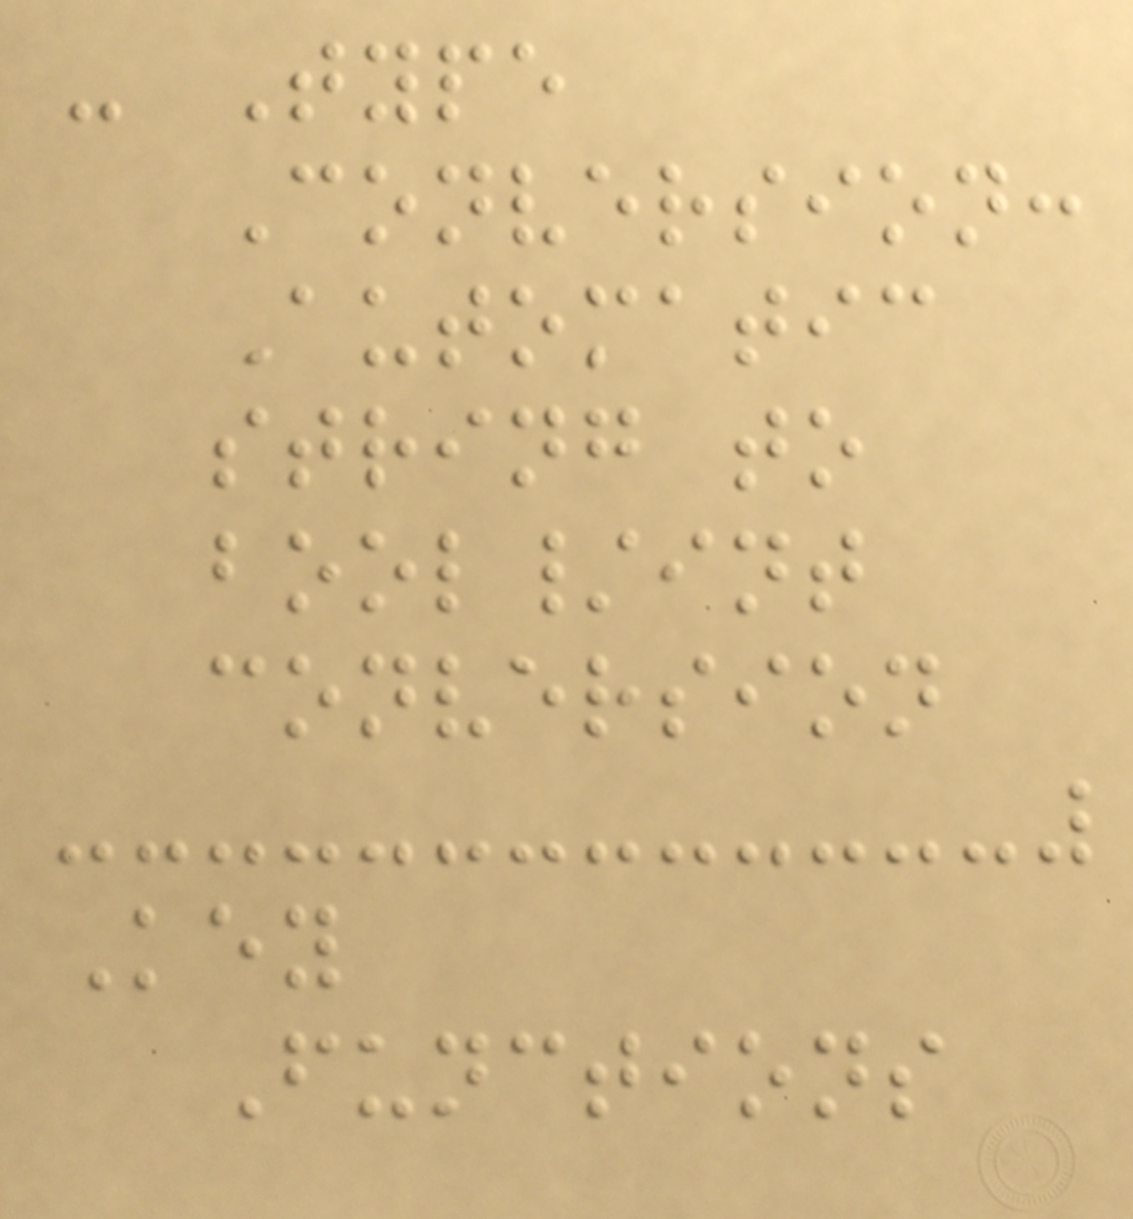- Type
Conversion:
Automatic
string to
bool/int
conversion
Key
Functions
